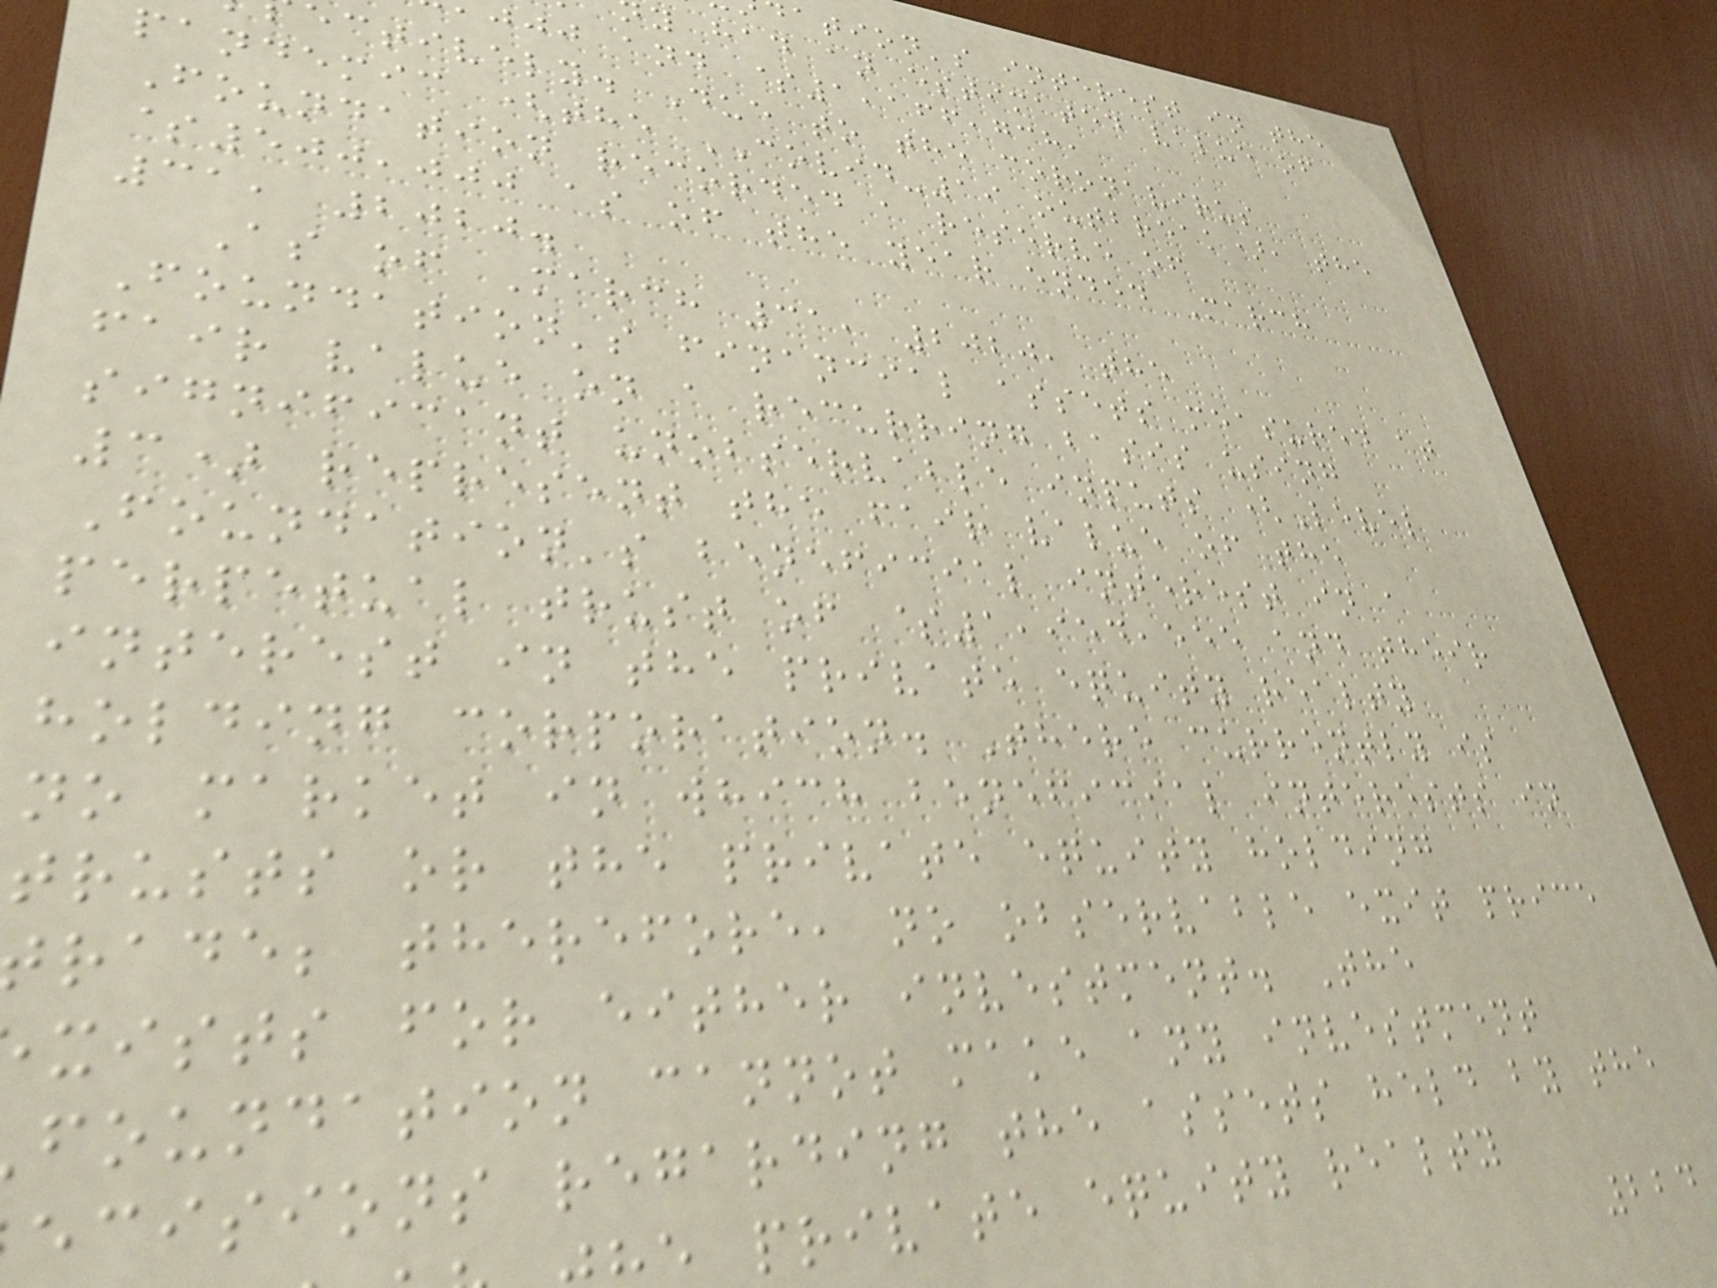ation's interest in the
y had an estimated value of
jjj and $1,166,738,
ectively. Due to the coronavirus
pandemic (the COVID-19 outbreak), the
Foundation recorded a reserve of
$500,000 as of the year ended March
31, 2020.
As of March 31, 2020, the
Foundation's financial assets measured at
fair value on a recurring basis using
significant unobservable inputs (Level
3) represent the fair value of the
Foundation's beneficial interest in a
perpetual trust of $1,954,555 and their
interest in the private equity realty
holding corporation. There currently is
no market in which beneficial interests in
trusts or the private equity holding
rade; therefore, no observable exit price
xists for either investment. The
foundation cannot make any investment
ecisions regarding the assets held by the
private equity realty
224
